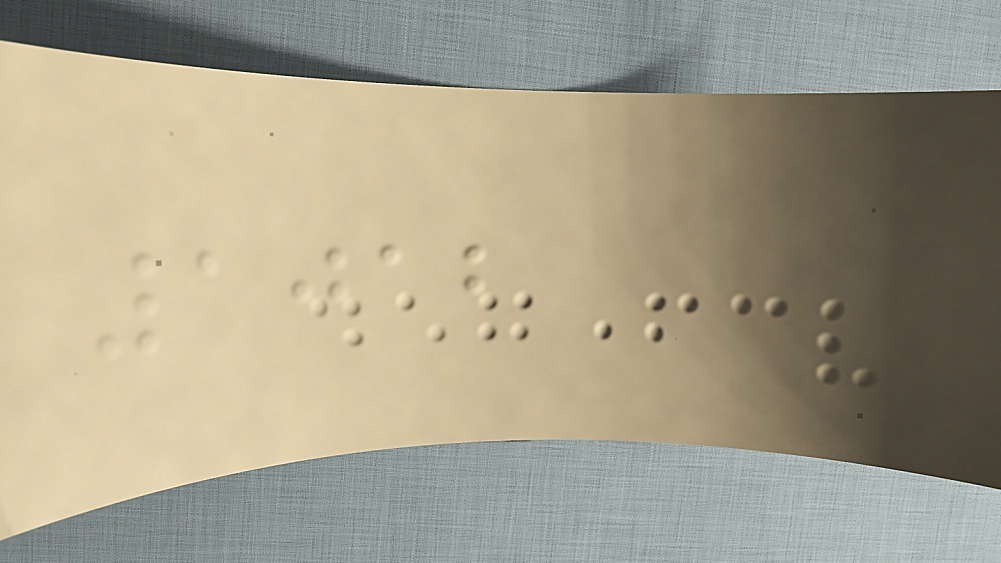1012
